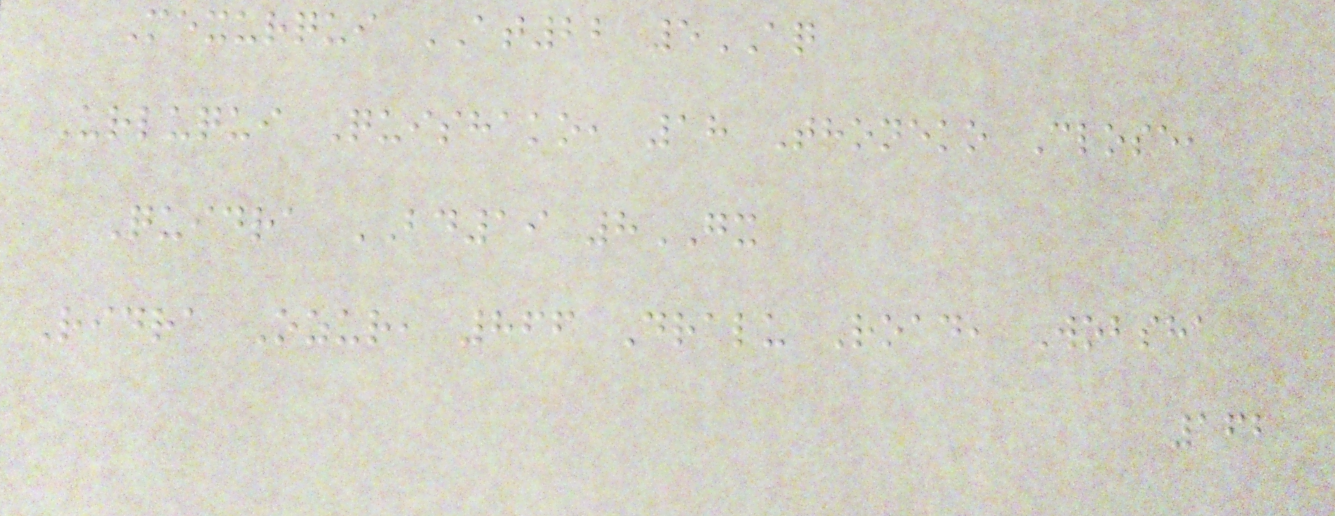Mexurqui AT22 5AQ
Urluqui Quishako, 18 Thoneko Close,
Quidra BD19 8GX
Ridra Ozur, 866 Dralu Road, Wobsha
162
